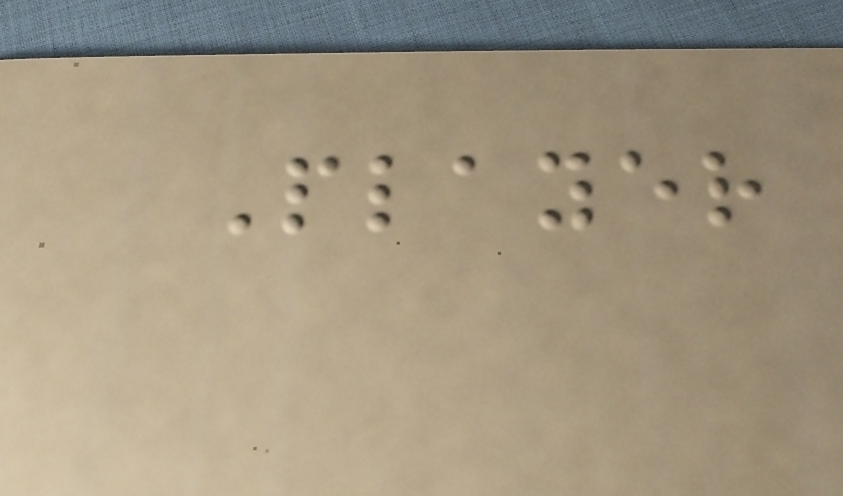Player
